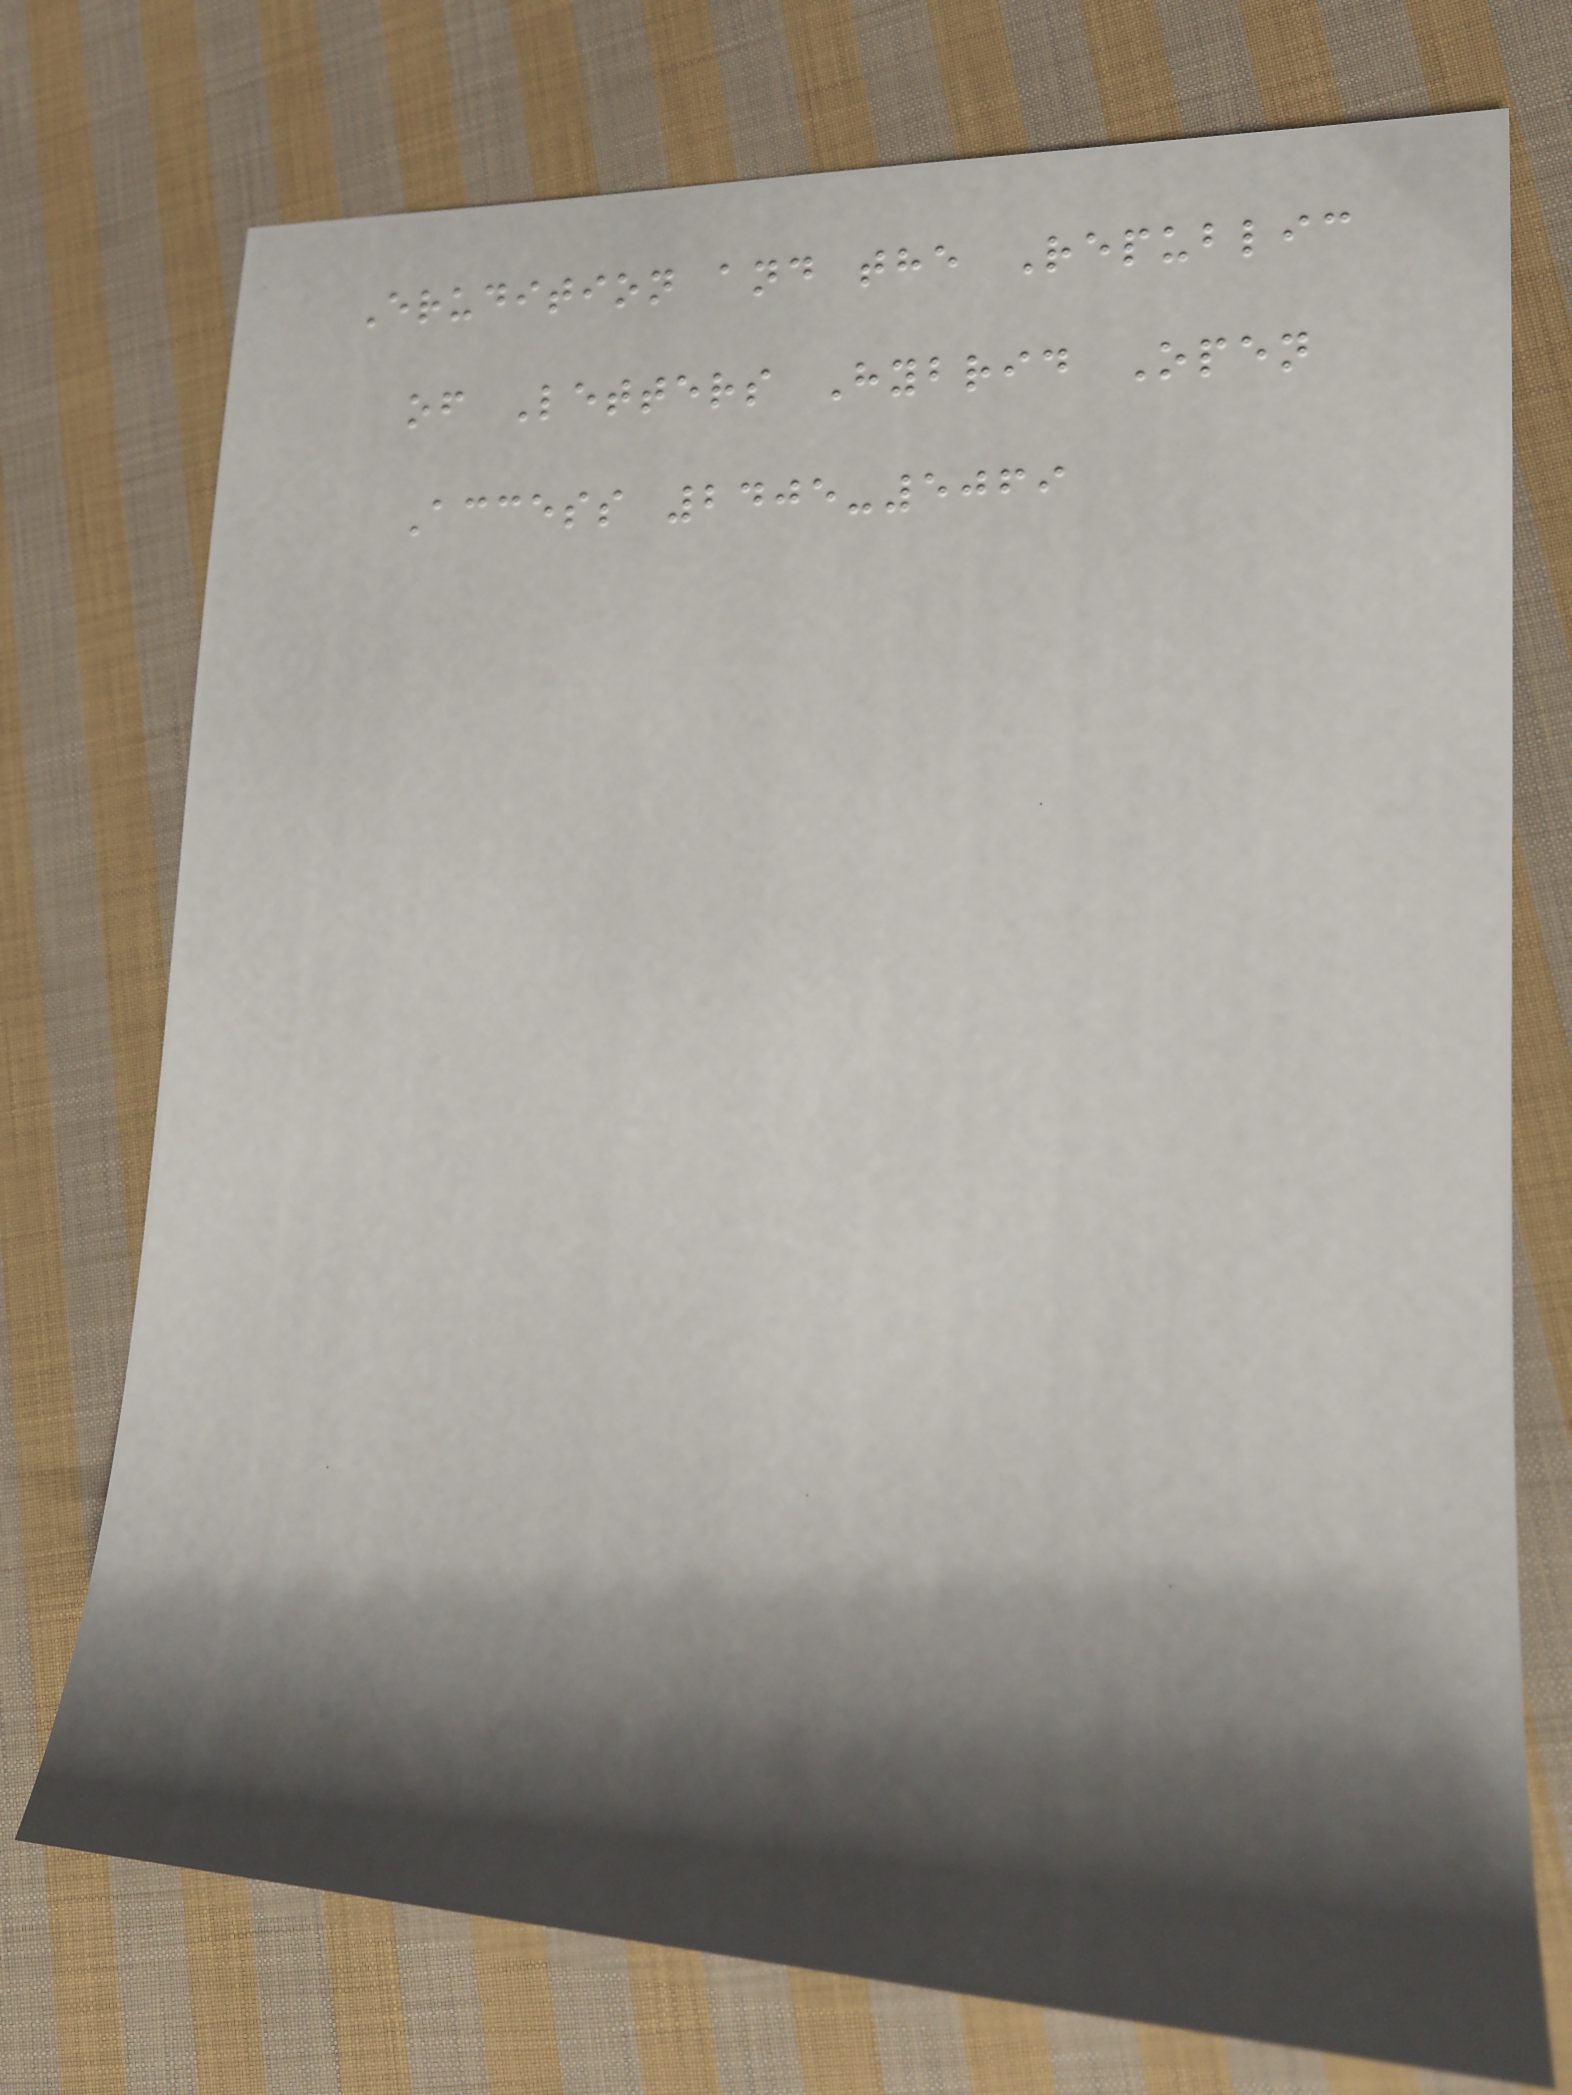Erudition and the Republic
of Letters Hybrid Open
Access 2405-5069
